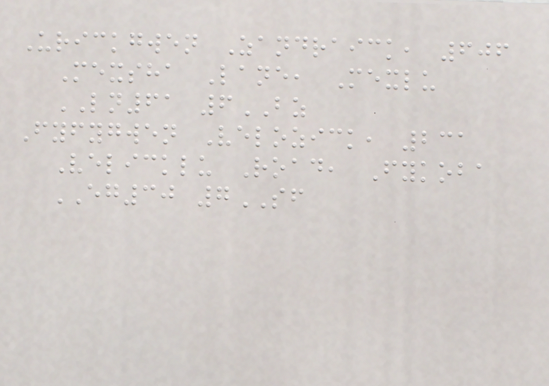Urickgwen Zandraick, 606
Mexsha Lane, Mexlu
LN61 6BZ
Fyfygwen Velozick, 231
Velicklu Road, Fykoba
EG30 7SF
